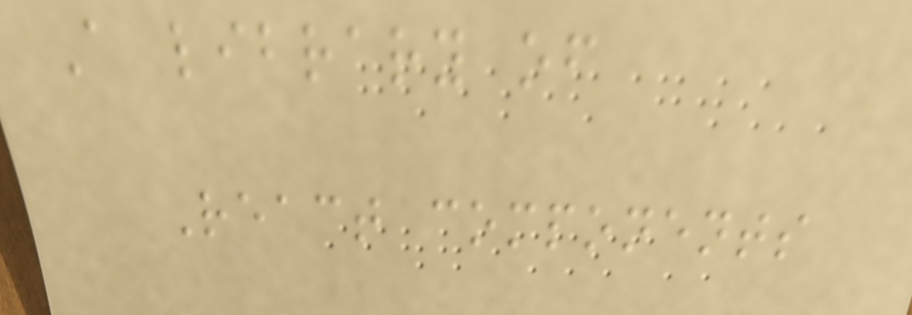A library of
React components
